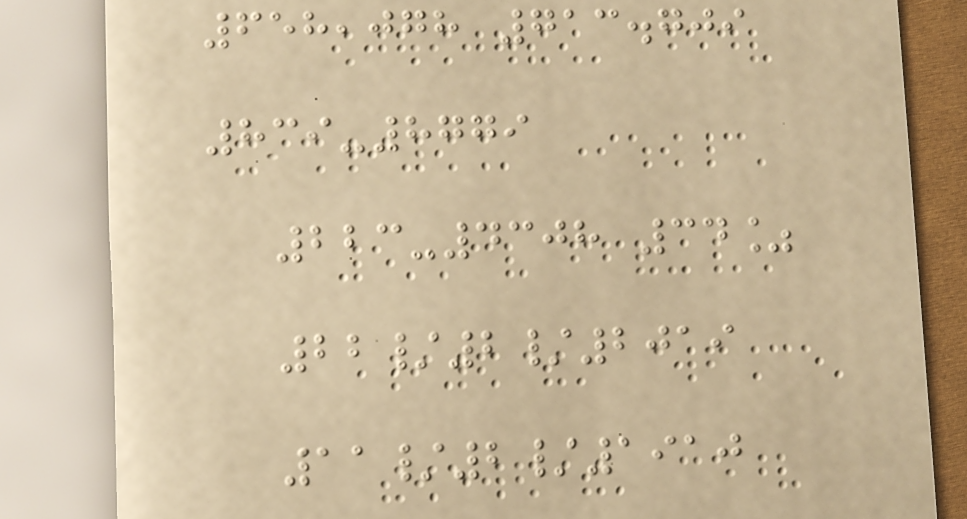658,078 713.709
839-8779
223-4308 34%
22/2/2019
11/2/1910
